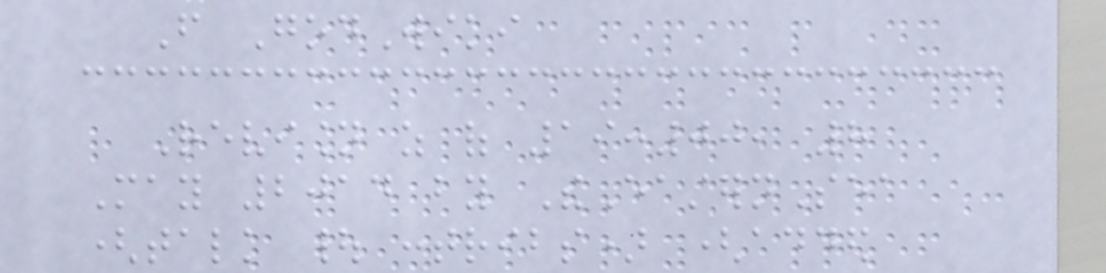From GodWiki
Revision as of 19:00, 8
May 2014 by TheEasternSea
(talk | contribs) (added
